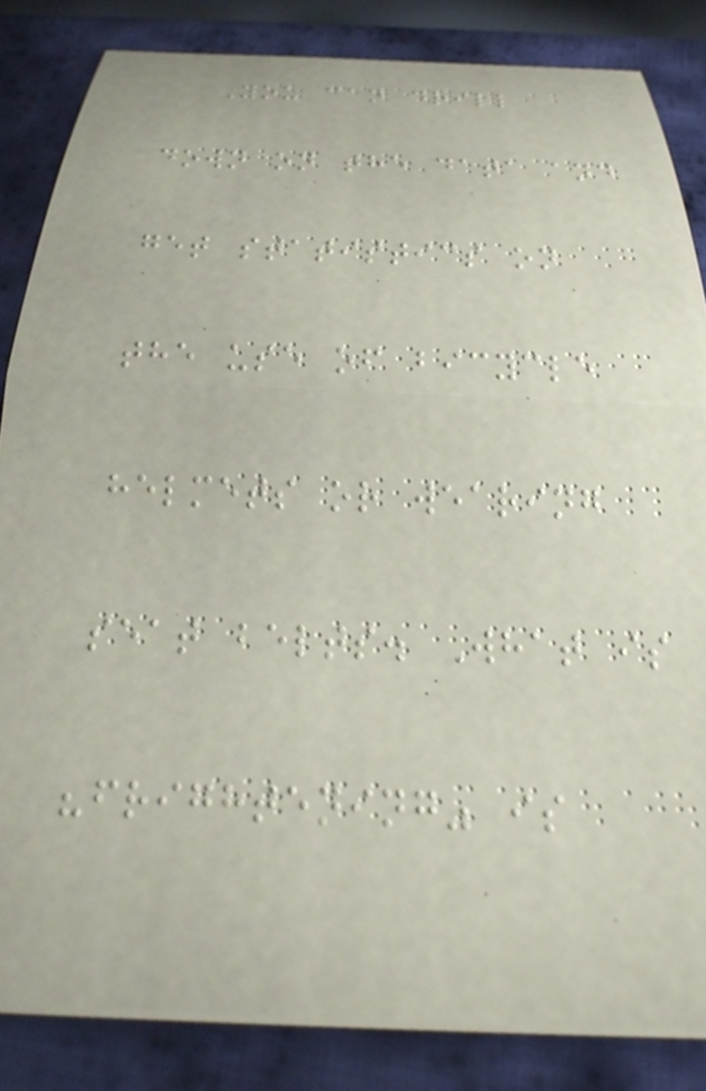You can drill
down on the data and
get statistics on
the use of bicycle
helmets or wearing
seat belts. What is
"frightening" is
